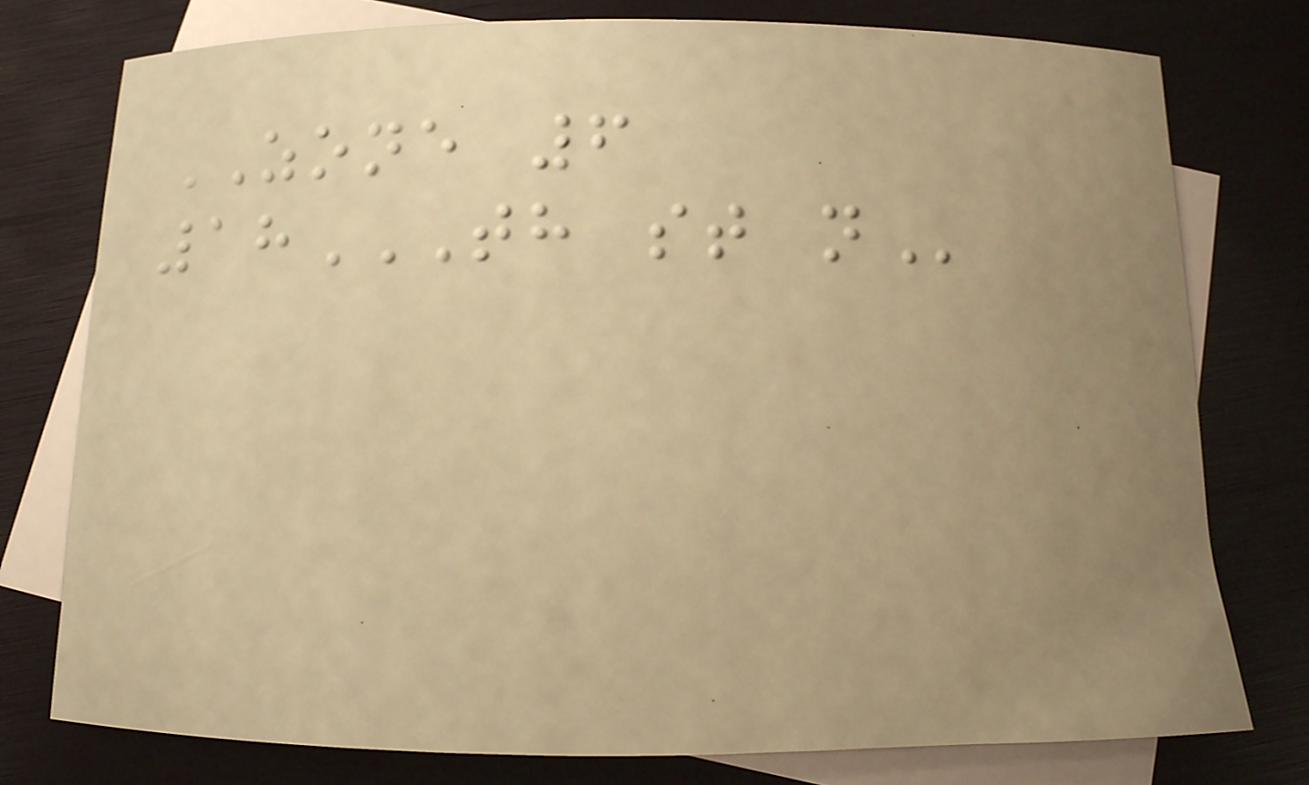ZONE 6
18TH ST N
